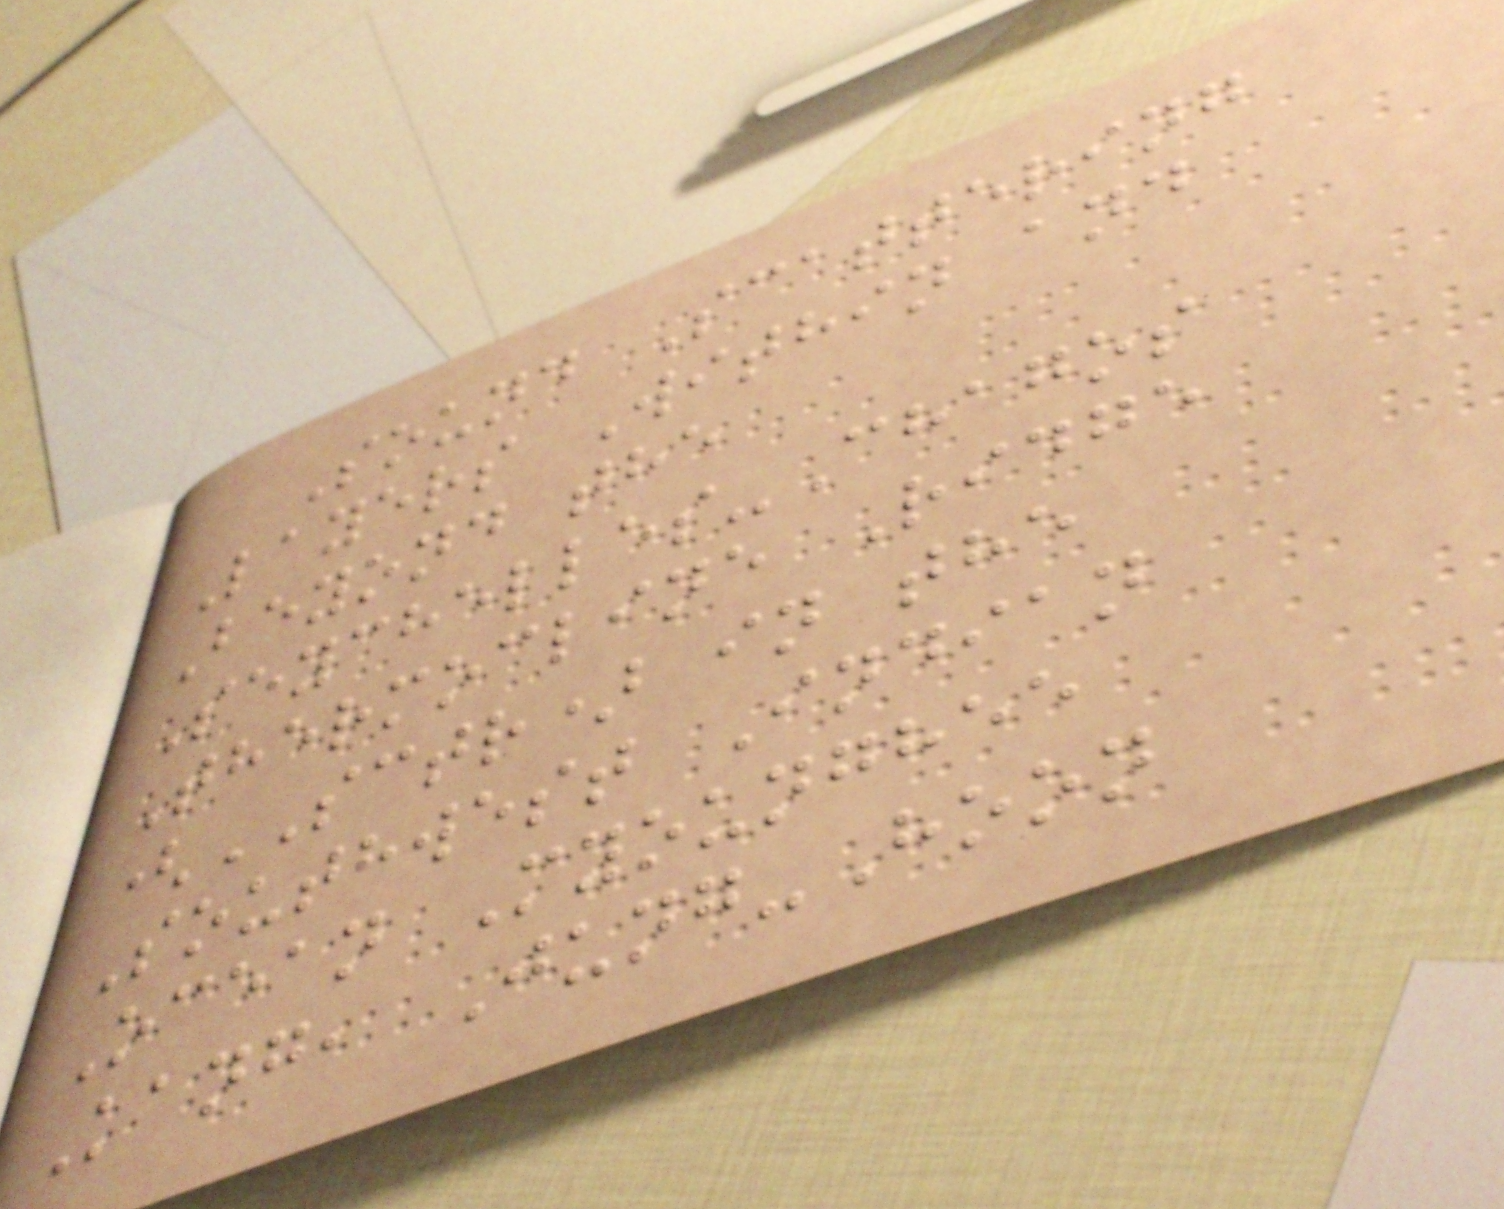Sound Scattering
Layers Within and
Beyond the
Seychelles-Chagos
Thermocline Ridge
(SCTR) in the
Southwest Indian
Ocean Myounghee
Kang, Jung-Hoon
